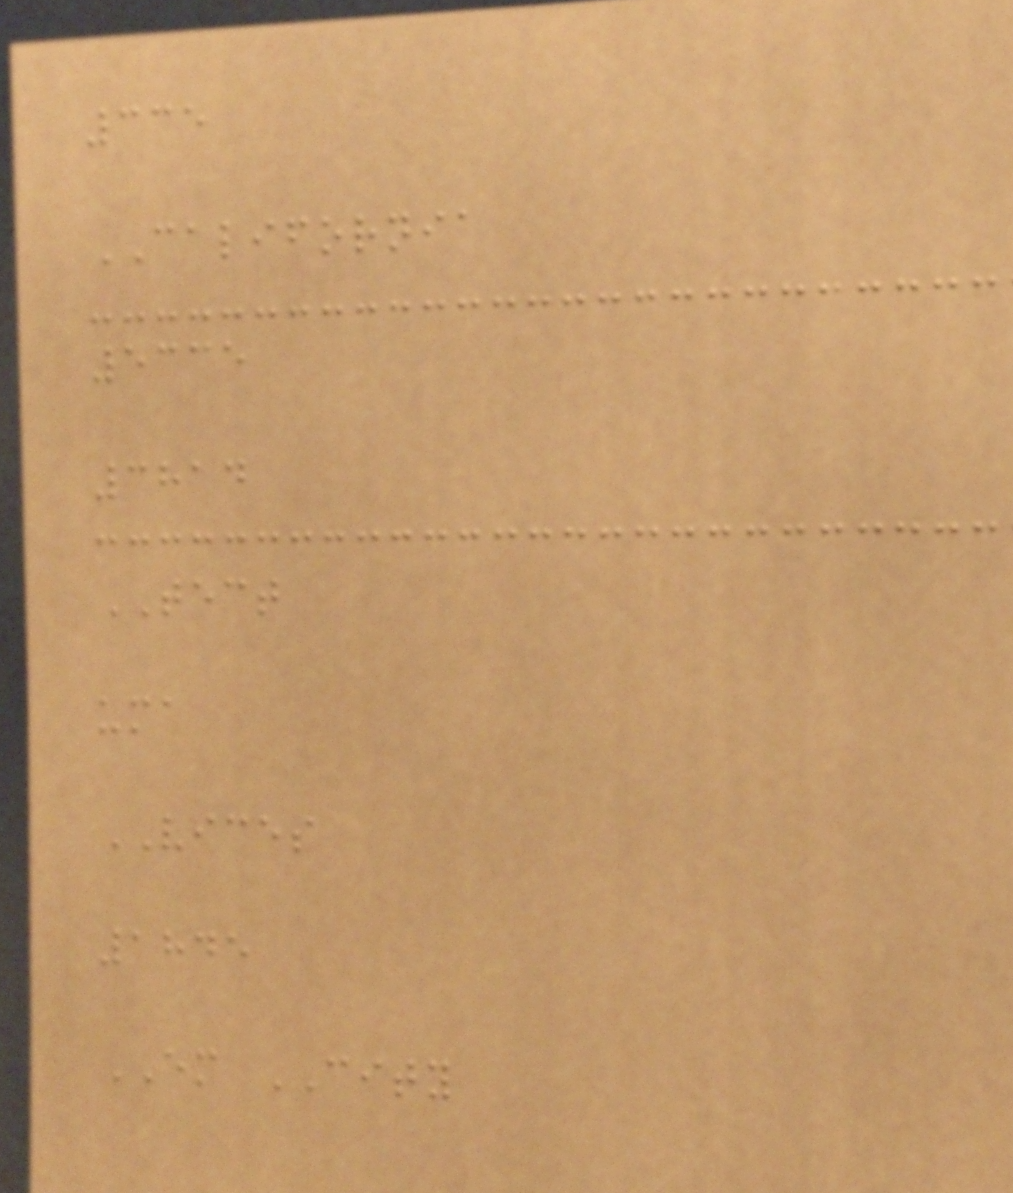335
CALIFORNIA
5335
3814
TECT
uma
VICES
1845
EM CITY
